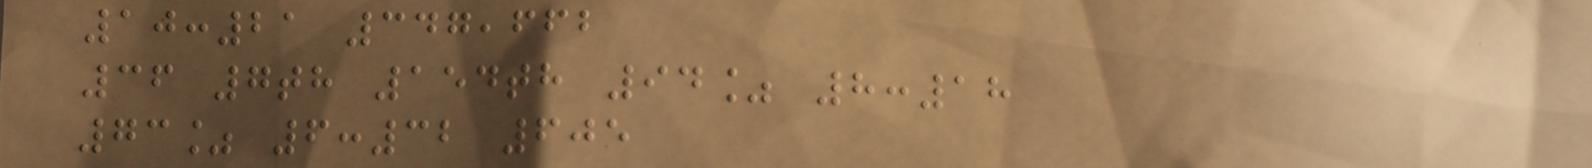10:21 347,662
36 7th 154th 94% 8:18
73% 6:32 605
